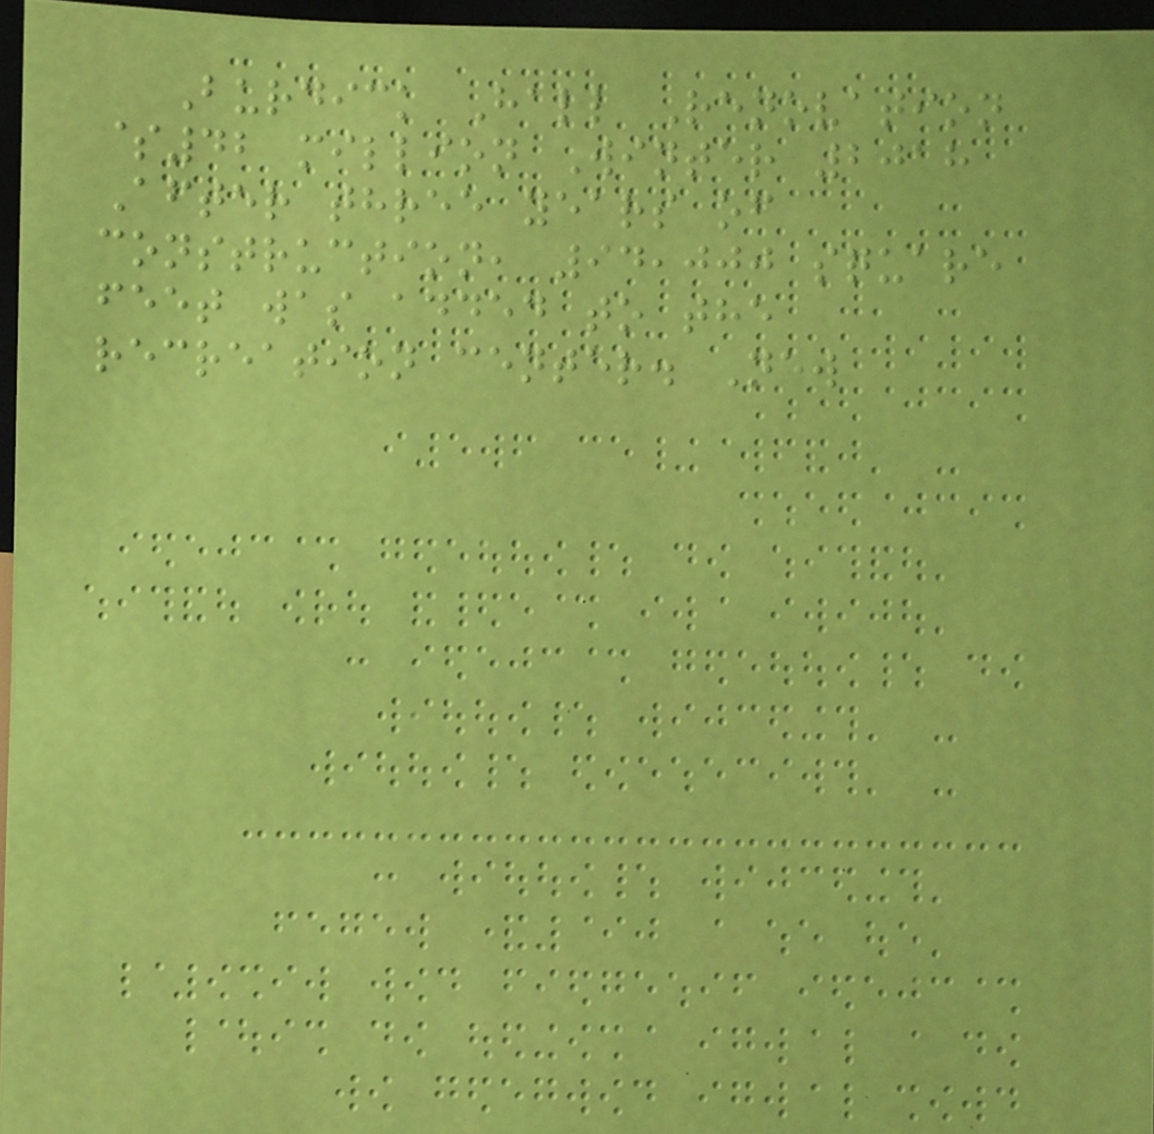Burdick Hall Renovation
$42 million Winter 2018
After three years of
construction, 94,000 square
feet was added to the
recreation center. New
